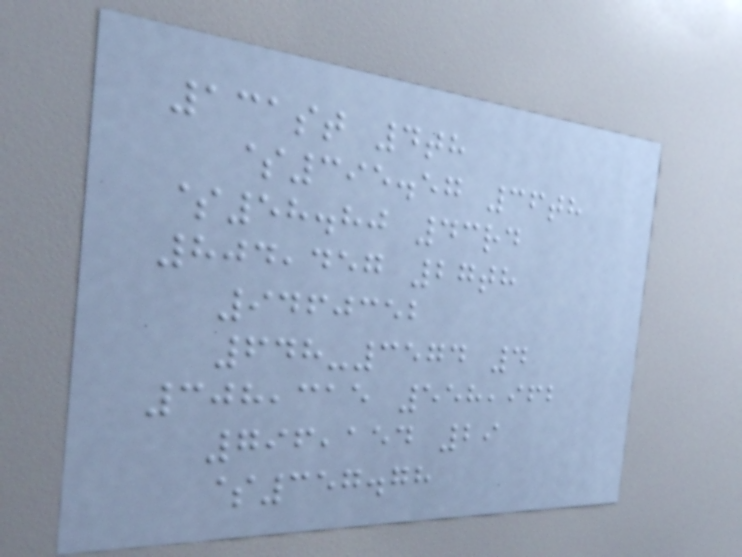131st 4th
$395.57 36th
$58.80 43rd
804,457 27th
9460352
648-3574 4
308,315 558,962
796,154 29
$357.78
